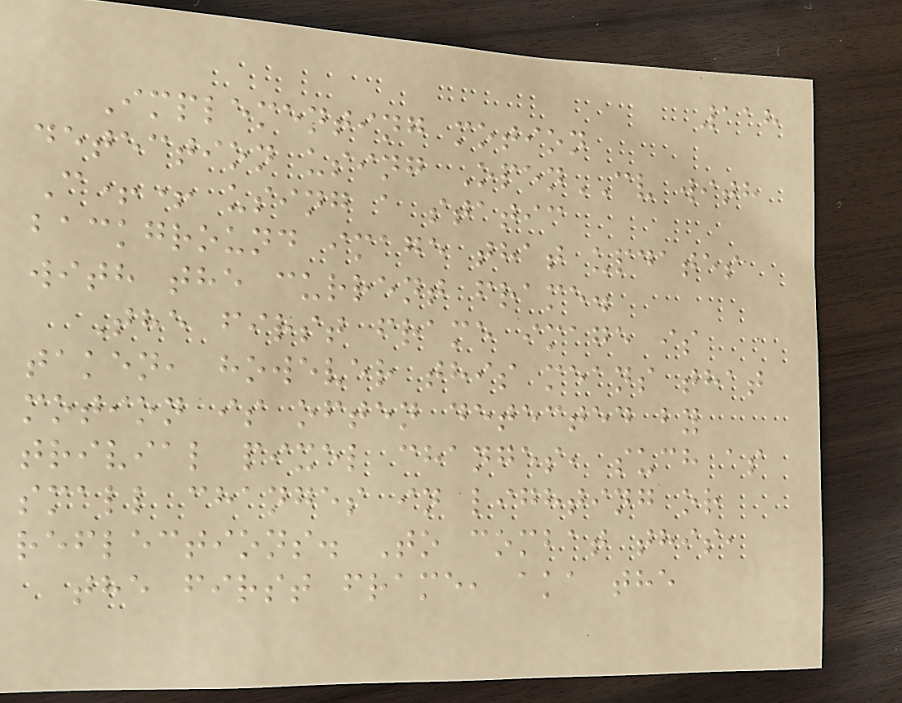118
Implementing motion
detection using OpenCV with
C++ using a static
background image that updates
with the current frame.
The first frame image is
taken, however this means that
motion is often detected by
trivial pixel changes, such as
small changes in lighting or
reflections. To combat this,
the first frame, aka the
